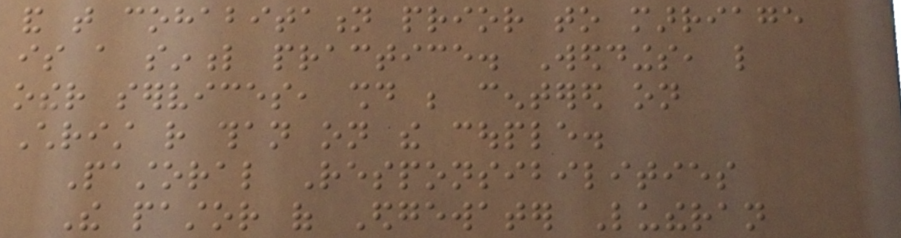and that cohabitation prior to marriage
is a sinful practice. Weddings, like
other services, should be centered on
Christ rather than on the couple.
Pastoral Responsibilities
The pastor of Edgewater Lutheran
